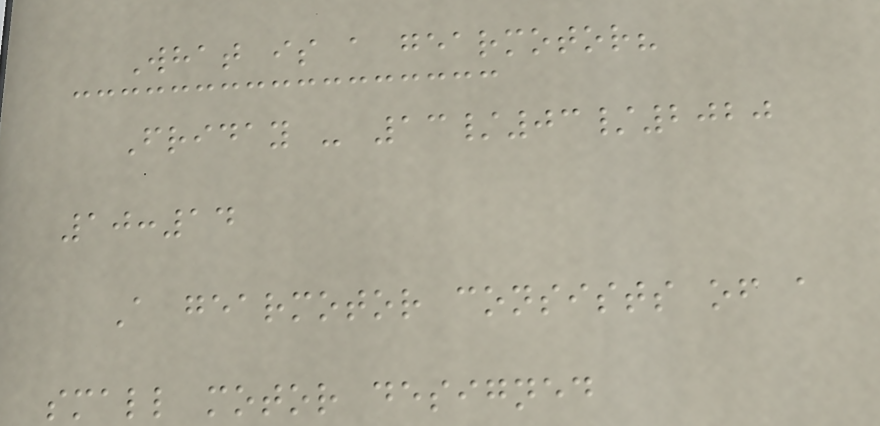What is a gearmotor?
Friday - 13/03/2020
10:14
A gearmotor consists of a
small motor designed
